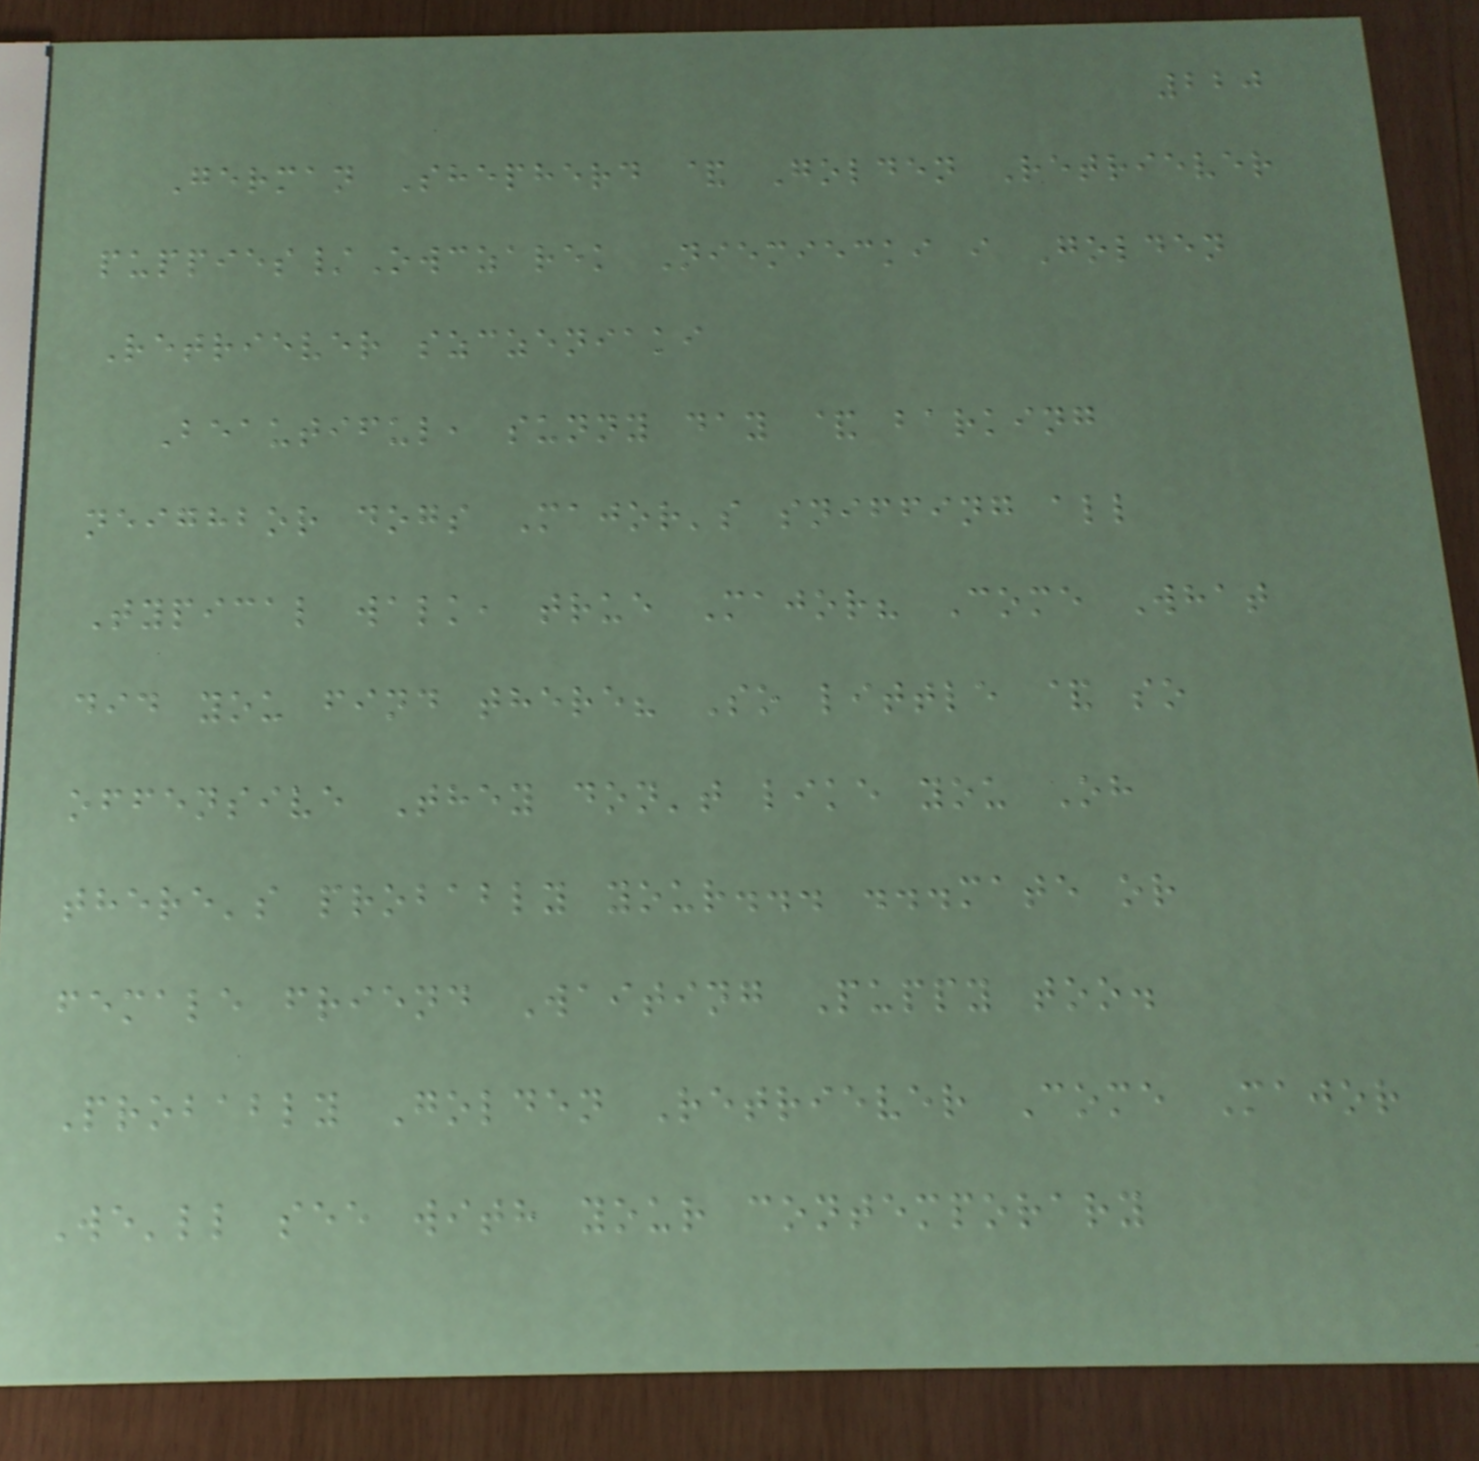220
German Shepherd & Golden Retriever
puppies/Owczarek Niemiecki i Golden
Retriever szczeniaki
Beautiful, sunny day & barking
neighbor dogs Major's sniffing all
Typical walk, true Major? Come What
did you find there? So little & so
offensive They don't like you Oh
there's probably your... ...mate or
female friend Waiting Puppy too.
Probably Golden Retriever Come Major
We'll see with your contemporary
